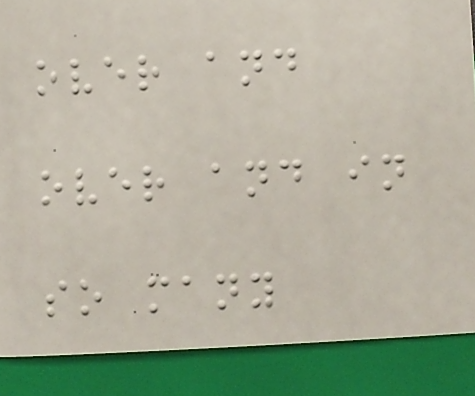over and
over and in
so many
